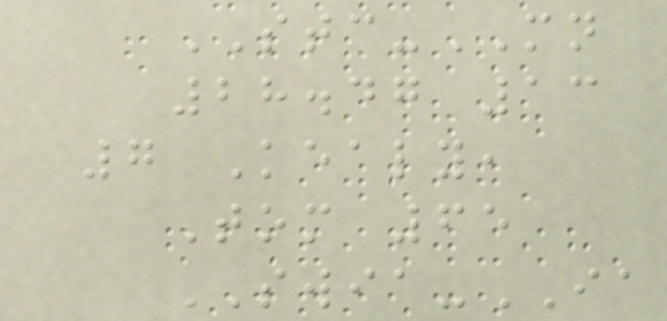STC-MN
28.47 13
7 Kealy,
Tom 65
SWIA-IA
